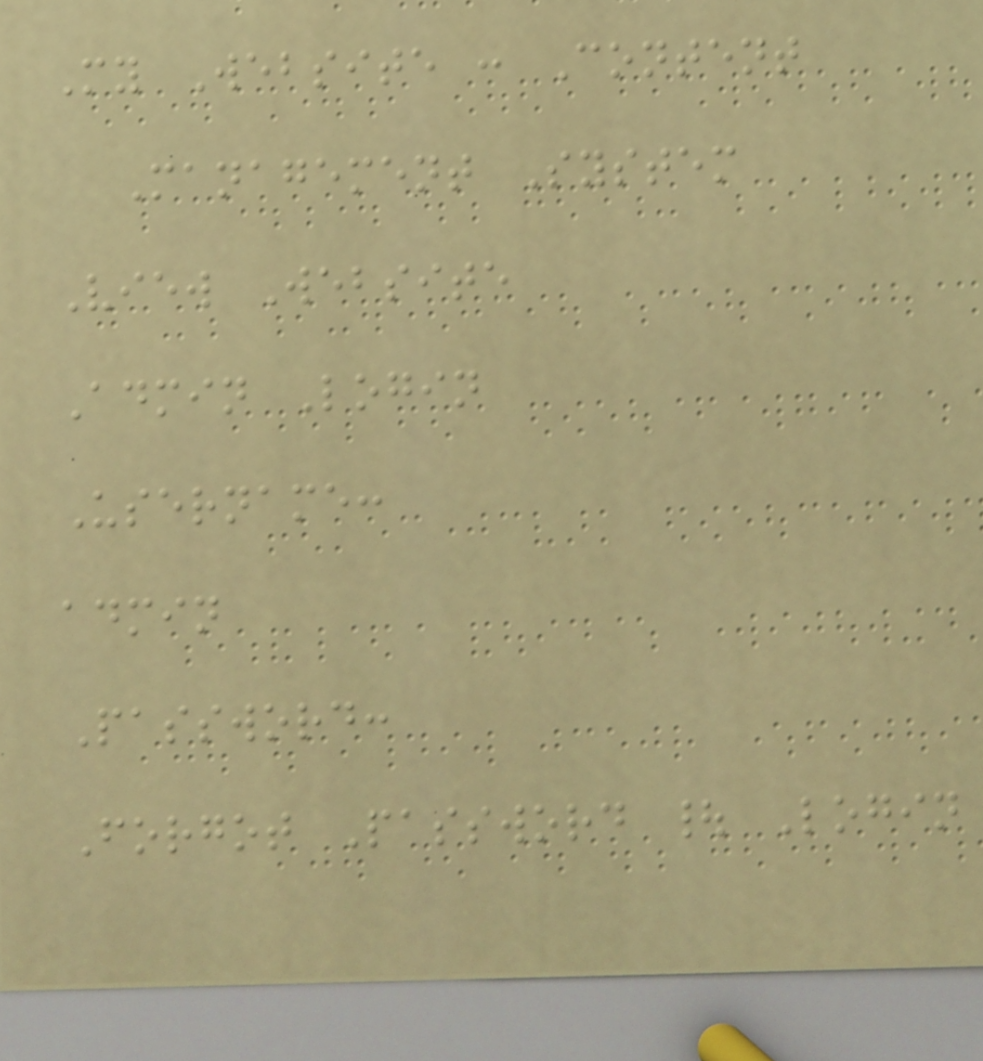My Website : Content
Management System
View Website
Admin Login
Username:
admin
Password:
Forgot Password | Login
